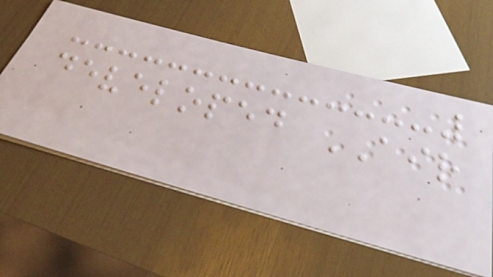developed AIR
